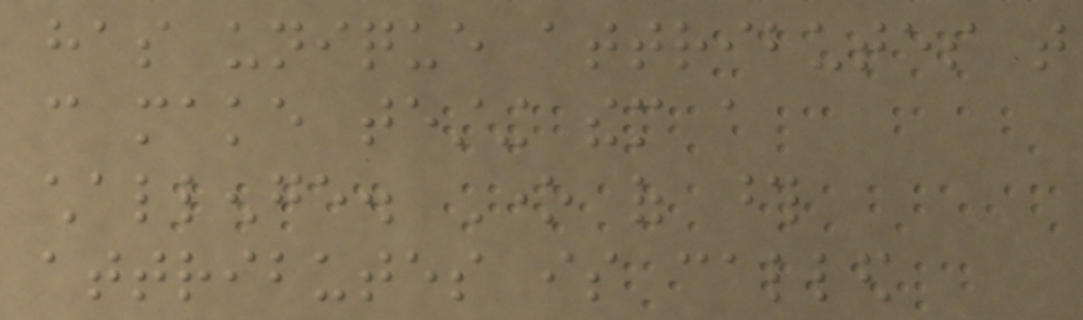has unique attributes that
can make testing them a
challenge. One of those
attributes is called
